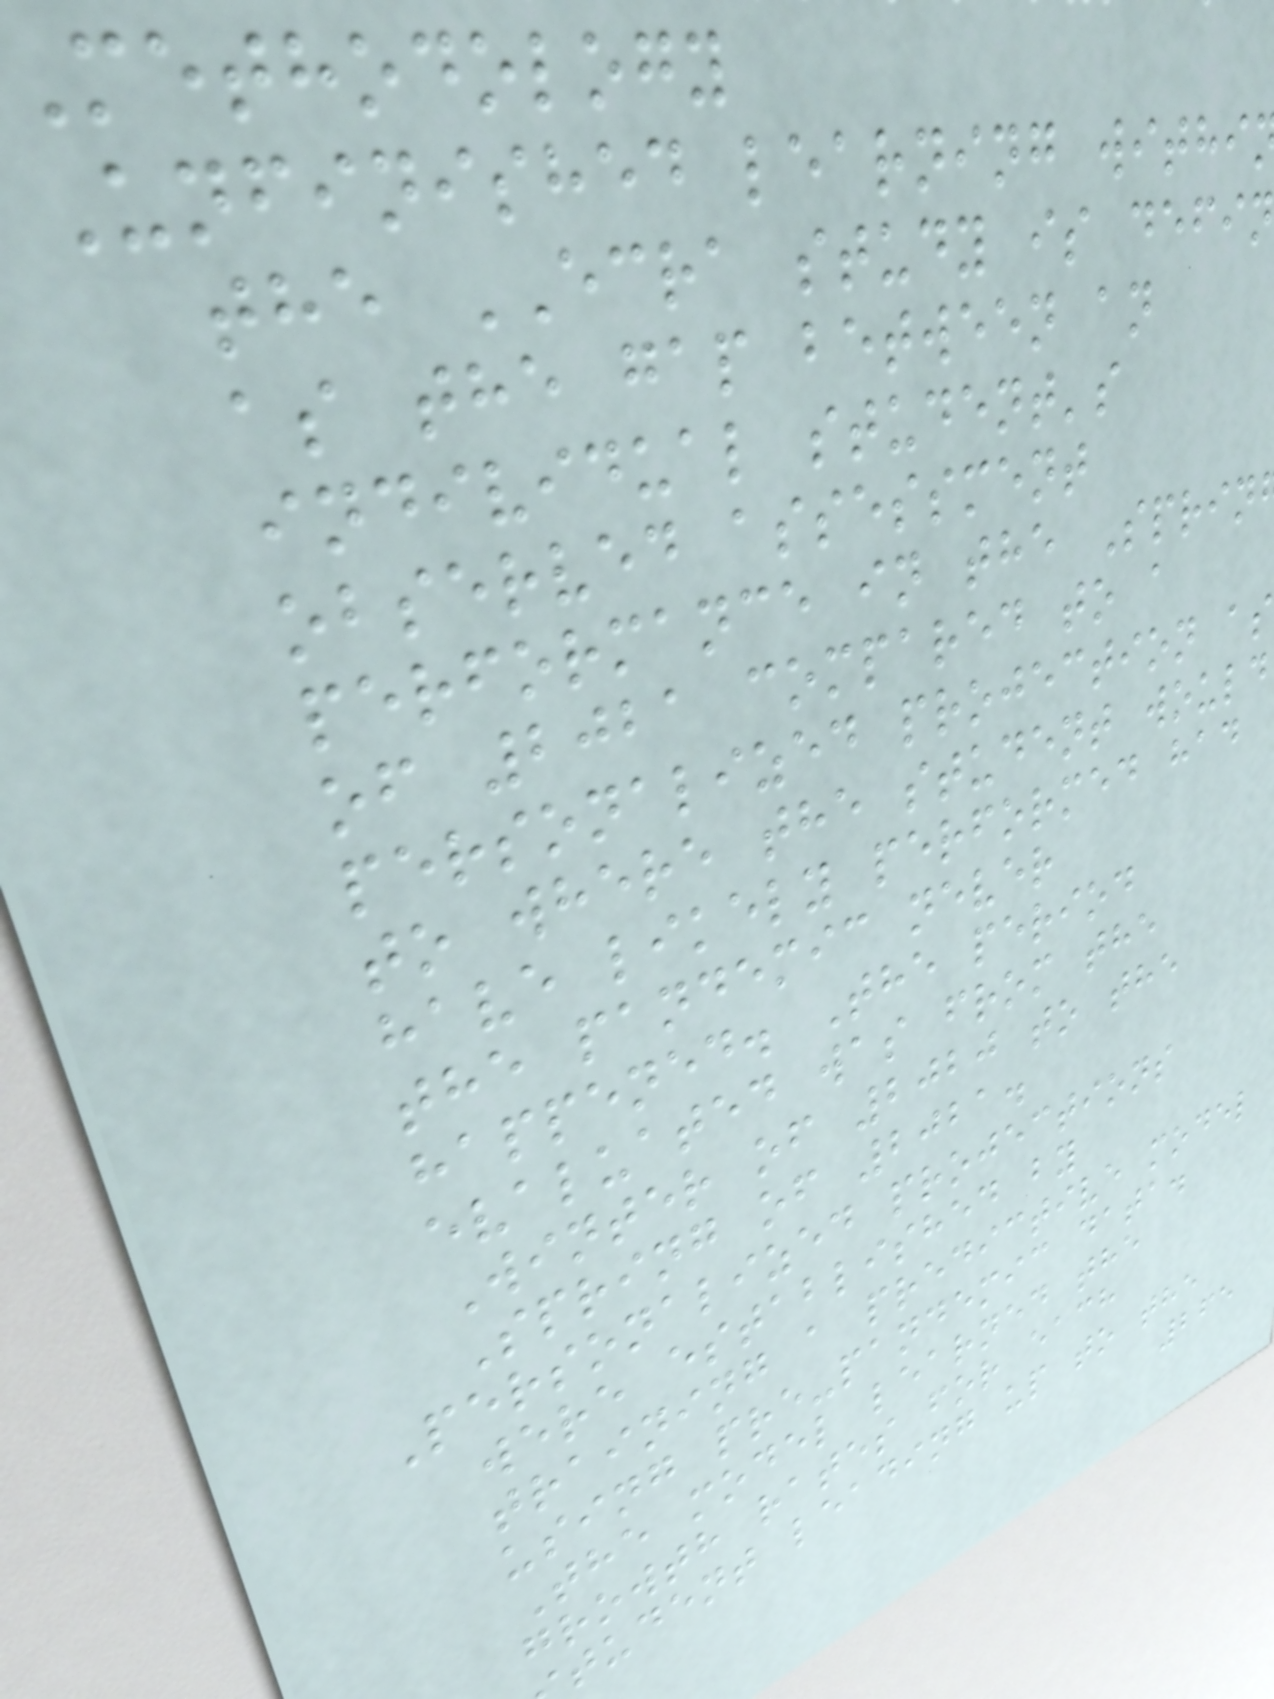methodology
Unfinished learning withi
the ECRA study is defin
as the gap between an
individual student's
observed assessment
performance in the Sprin
of 2021 compared to a
personalized projection as
to where the student would
have likely performed had
the pandemic never
happened. The period
evaluated was from the
Winter of 2020 to the
Spring of 2021.
Personalized projections
were established by
training a predictive model
using pre-pandemic data.
The model learned the
growth rates for each
tudent leading up to the
265
